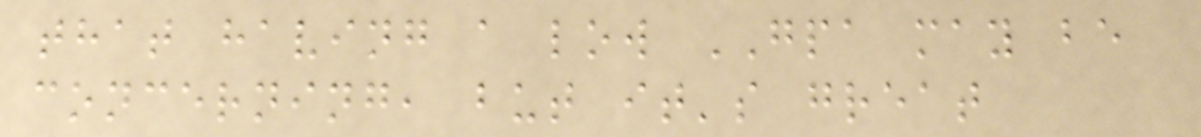that having a low GPA may be
concerning, but it's great
